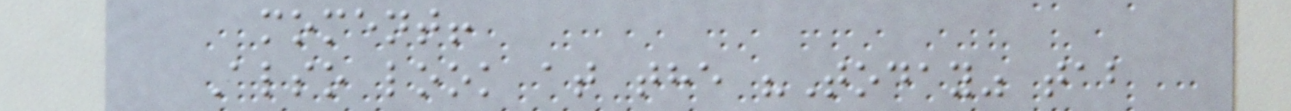moment!
Also look at the "Today" tab
